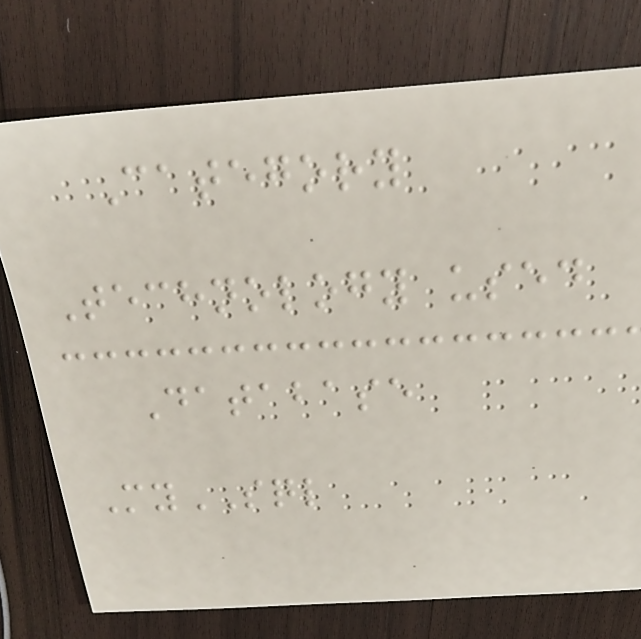Category
Technology used
Database
MySQL
